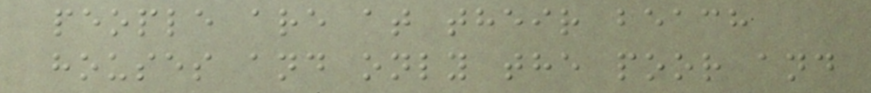people are at their beach
houses and only the poor and
